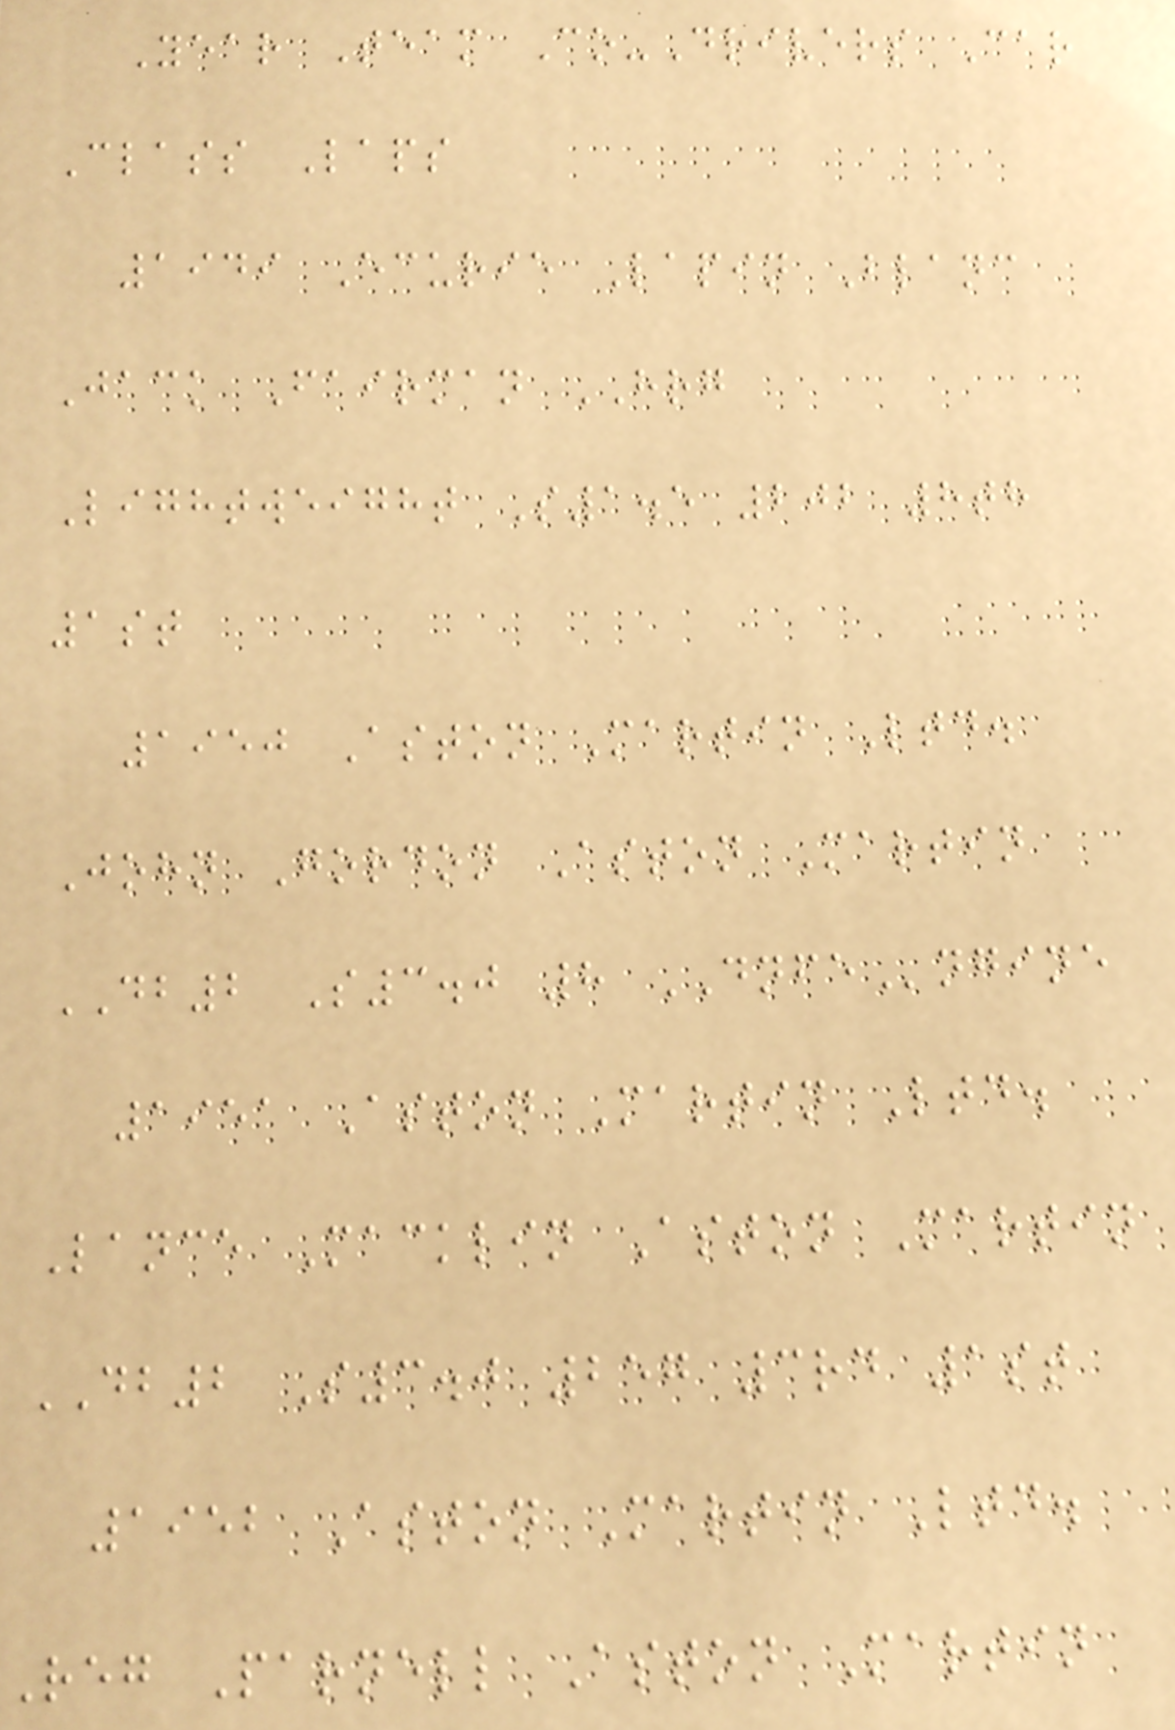Year Team Co-Drivers Car
Class Laps
1949 Ecurie Lapin Blanc
Jack Fairman HRG
Lightweight S1.5 202 8th
1st
1950 Aston Martin Ltd.
John Gordon Aston Martin
DB2 S3.0 8 DNFEngine
1951 Aston Martin Ltd.
Lance Macklin Aston Martin
DB2 S3.0 257 3rd 1st
1952 Aston Martin Ltd.
Reg Parnell Aston Martin
